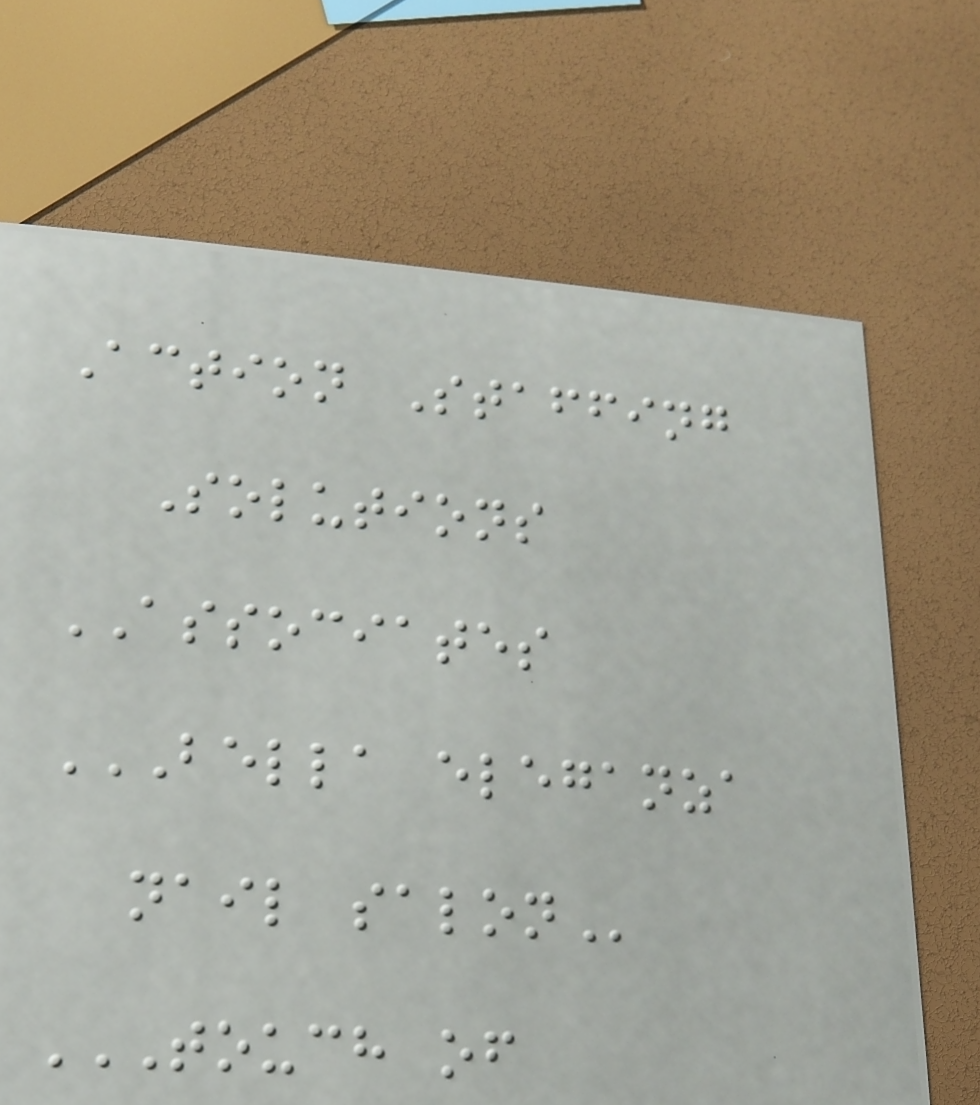Action Staffing
Solutions
ASSOCIATES
BELLA ELEGANZA
NAIL SALON
TOUCH OF
